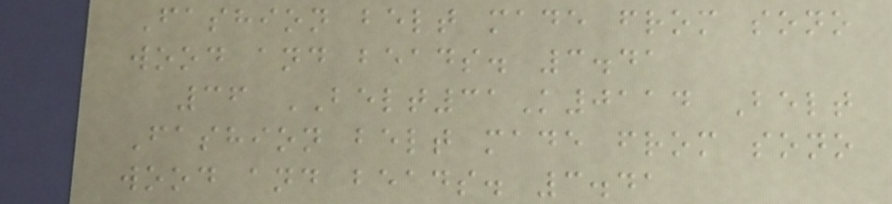Fashion belt made from sono
wood and beads. 3.41
36 BELT31K0114 Belt
Fashion belt made from sono
wood and beads. 3.41
